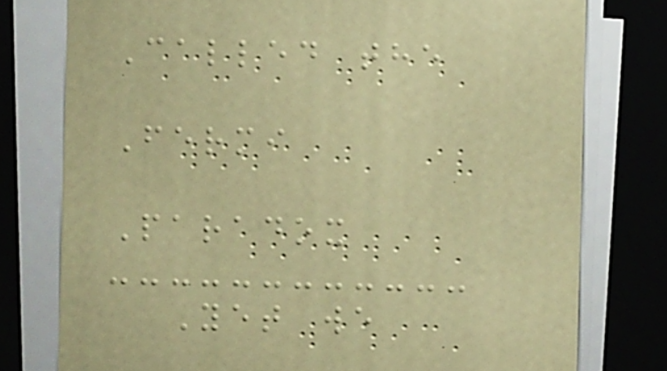Called the
Fermi
Paradox
Yet we
